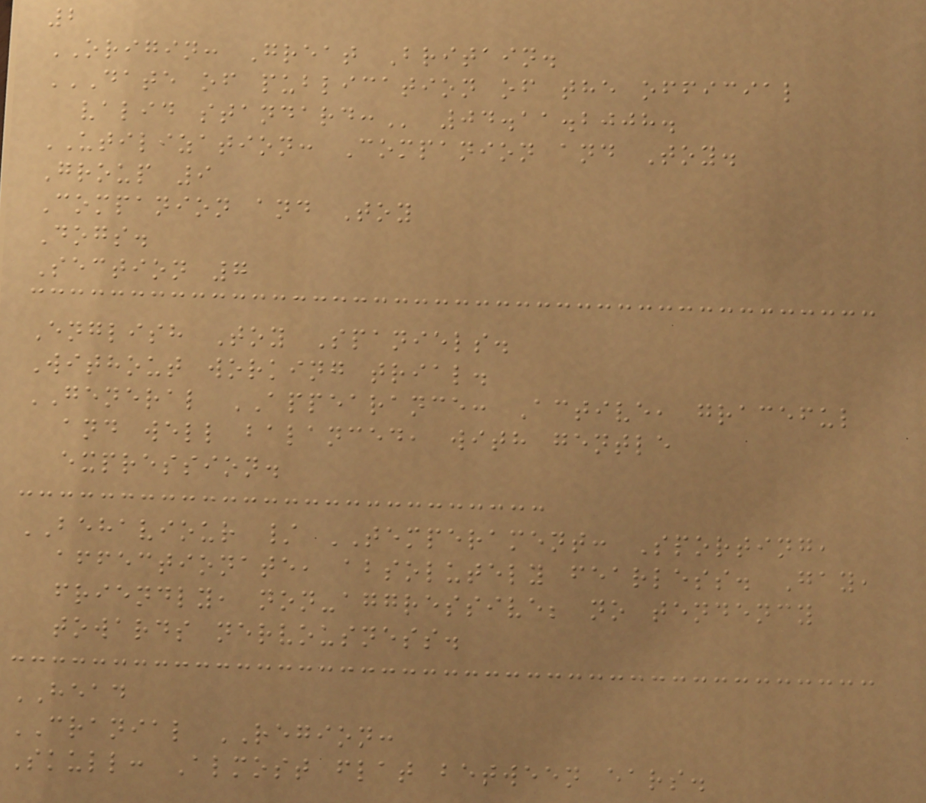2
ORIGIN: Great Britain.
DATE OF PUBLICATION OF THE OFFICIAL
VALID STANDARD: 04.11.2008.
UTILIZATION: Companion and Toy.
Group 9
Companion and Toy
Dogs.
Section 7
English Toy Spaniels.
Without working trial.
GENERAL APPEARANCE: Active, graceful
and well balanced, with gentle
expression.
BEHAVIOUR / TEMPERAMENT: Sporting,
affectionate, absolutely fearless. Gay,
friendly, non-aggressive; no tendency
towards nervousness.
HEAD
CRANIAL REGION:
Skull: Almost flat between ears.
